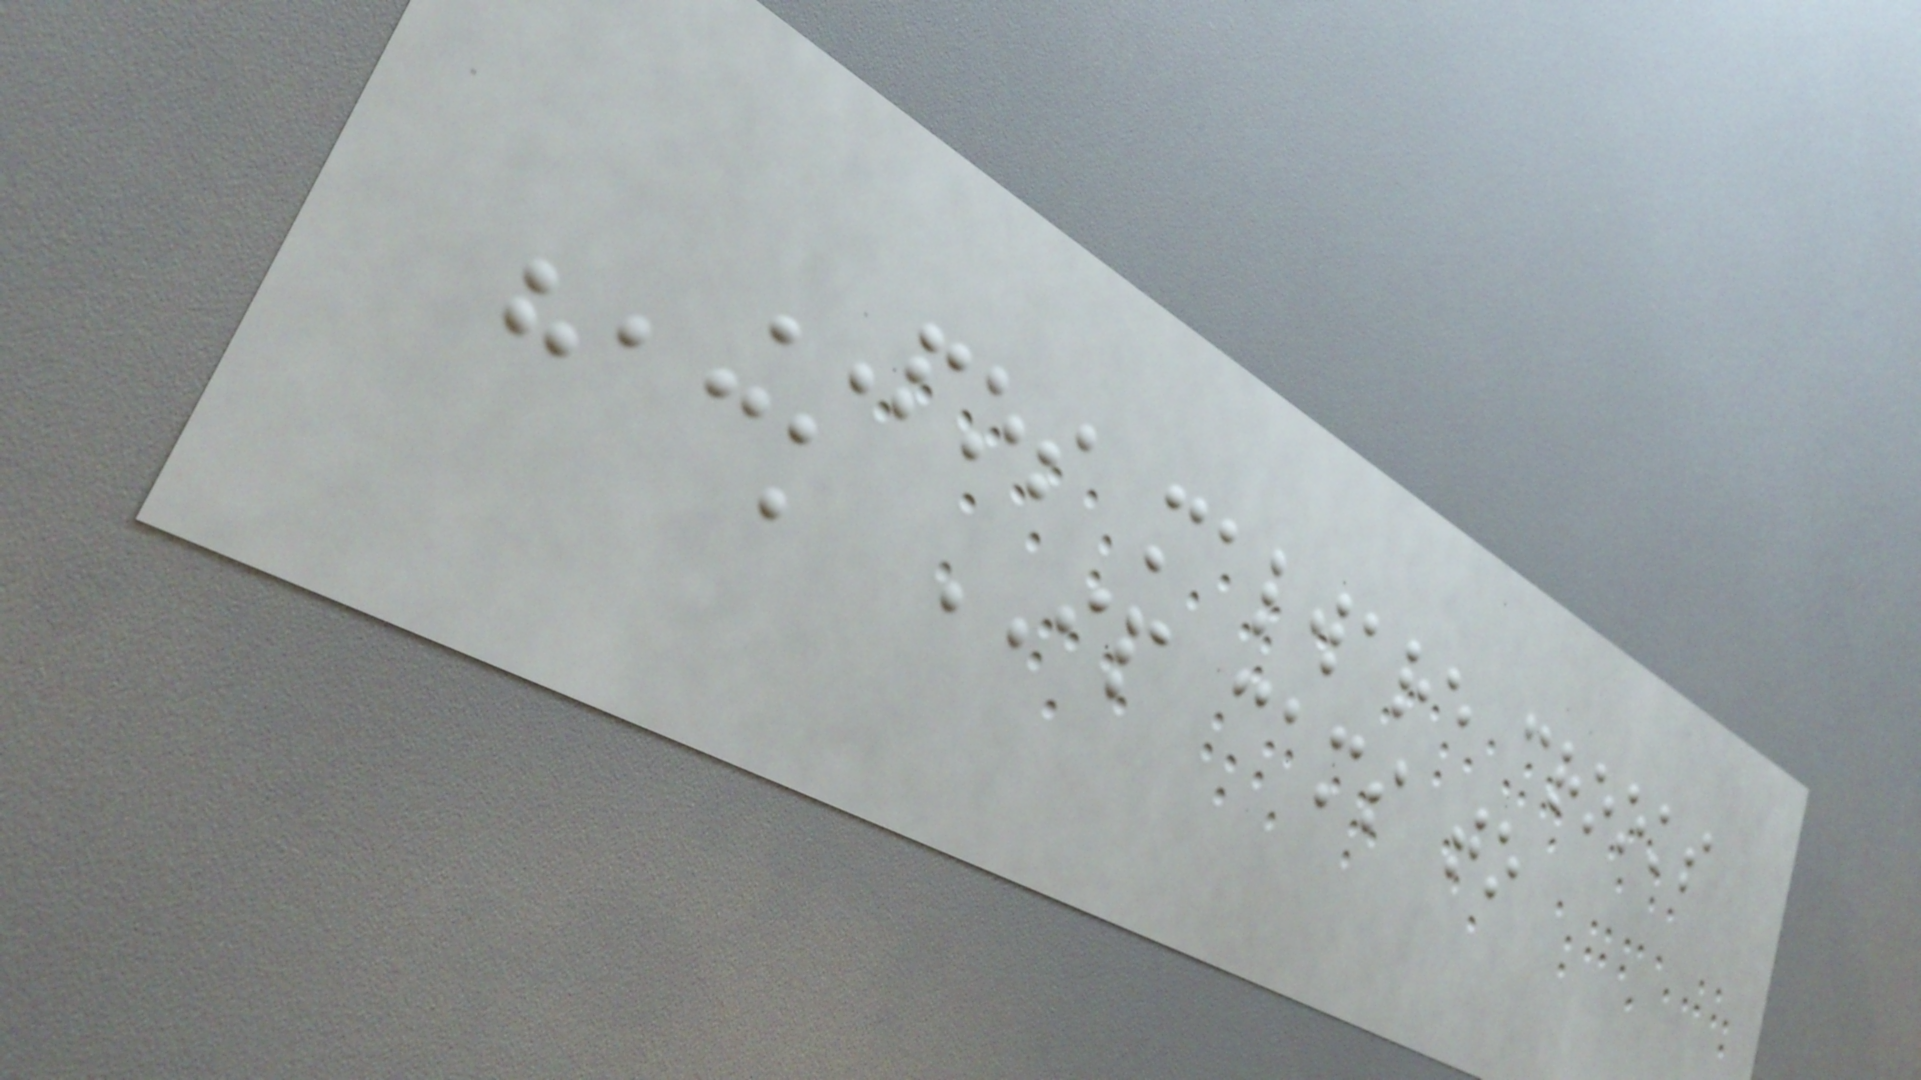POS malware crooks
hack IP cams to
